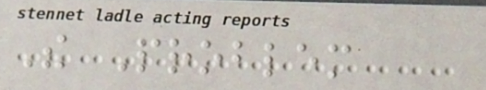The Problem
